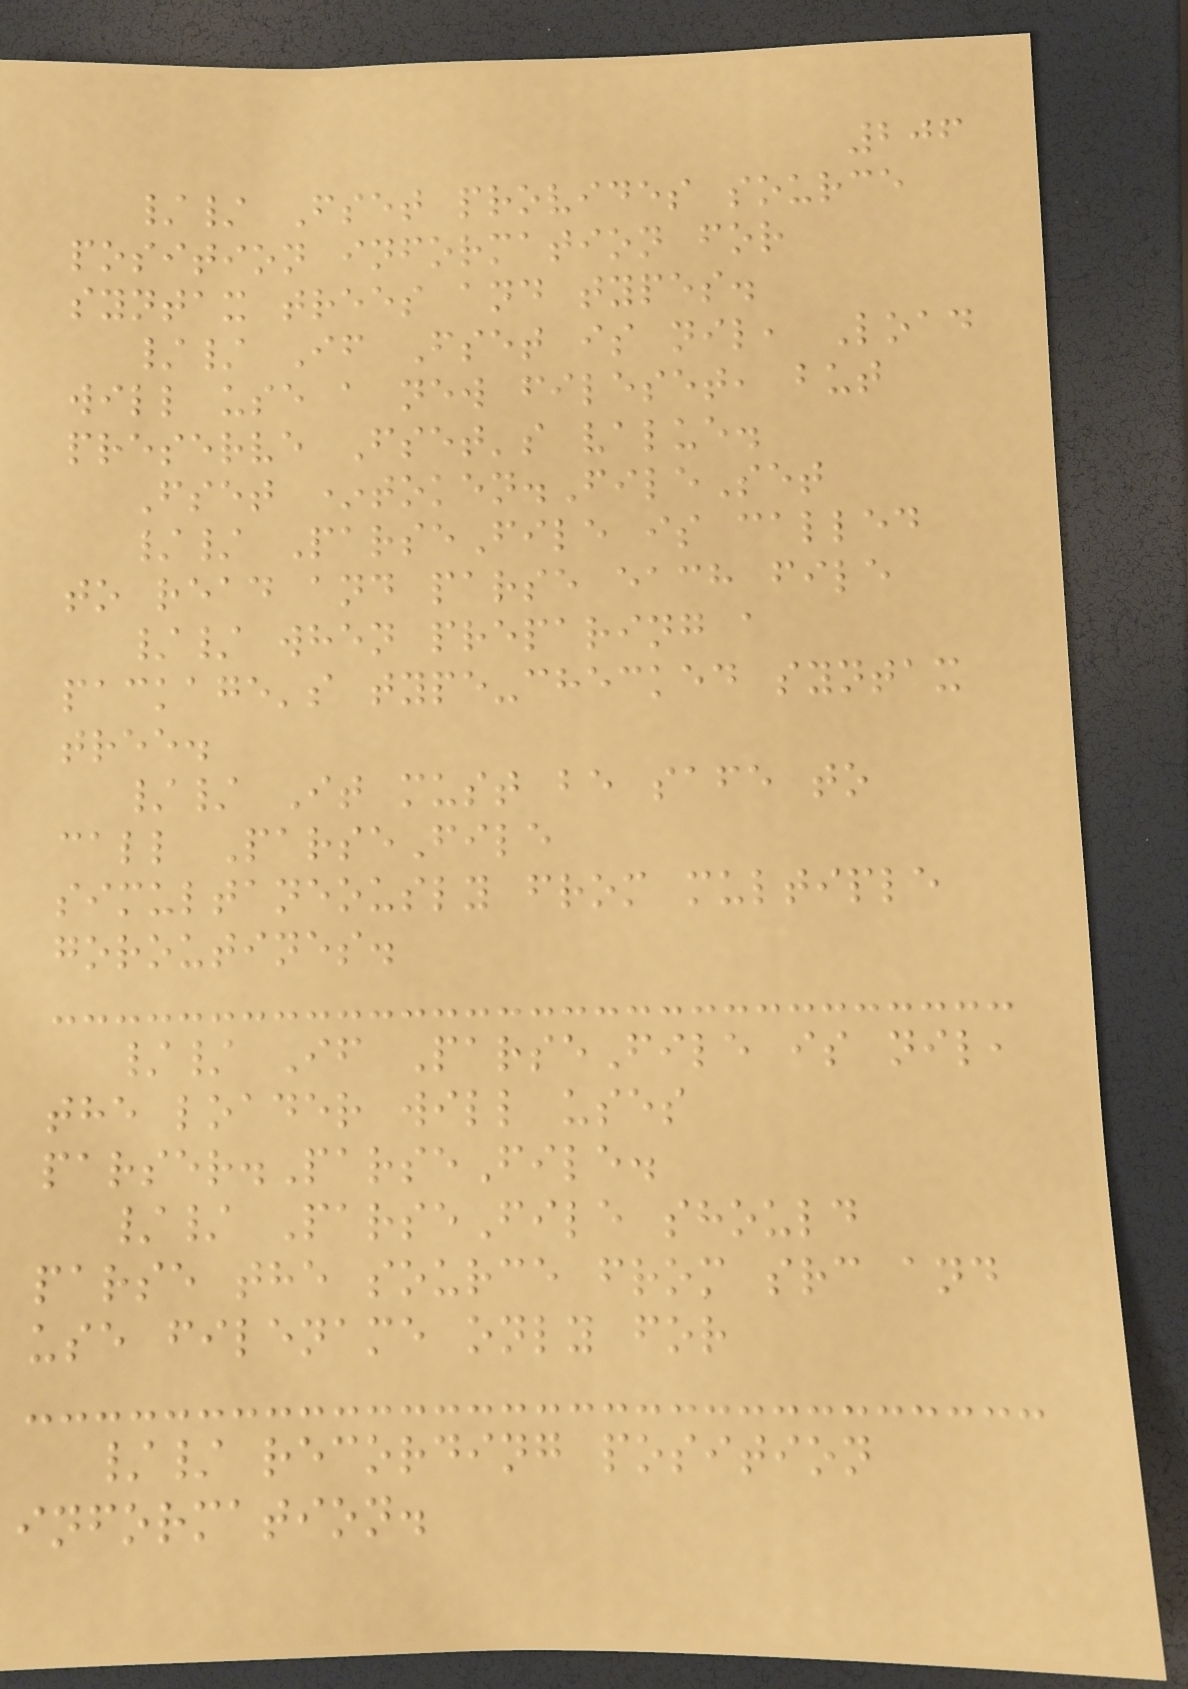206
// Fset provides source
position information for
syntax trees and types.
// If Fset is nil, Load
will use a new fileset, but
preserve Fset's value.
Fset *token.FileSet
// ParseFile is called
to read and parse each file
// when preparing a
package's type-checked syntax
tree.
// It must be safe to
call ParseFile
simultaneously from multiple
goroutines.
// If ParseFile is nil,
the loader will uses
parser.ParseFile.
// ParseFile should
parse the source from src and
use filename only for
// recording position
information.
